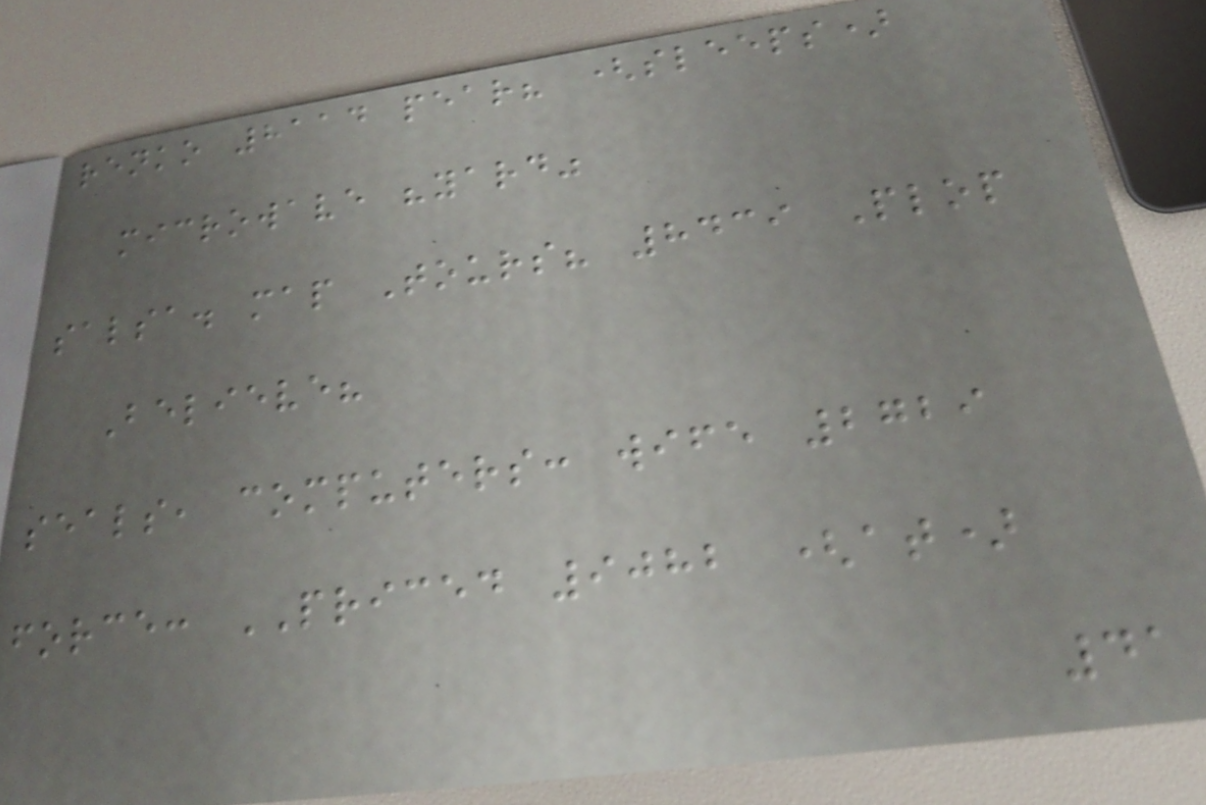renko 8114 pear? (sleeps)
microwave "yard"
salsa. map Tours? 8439 Plop
Believe?
seals, computers: wife 2729
force: PRICED 9082 (at)
41
